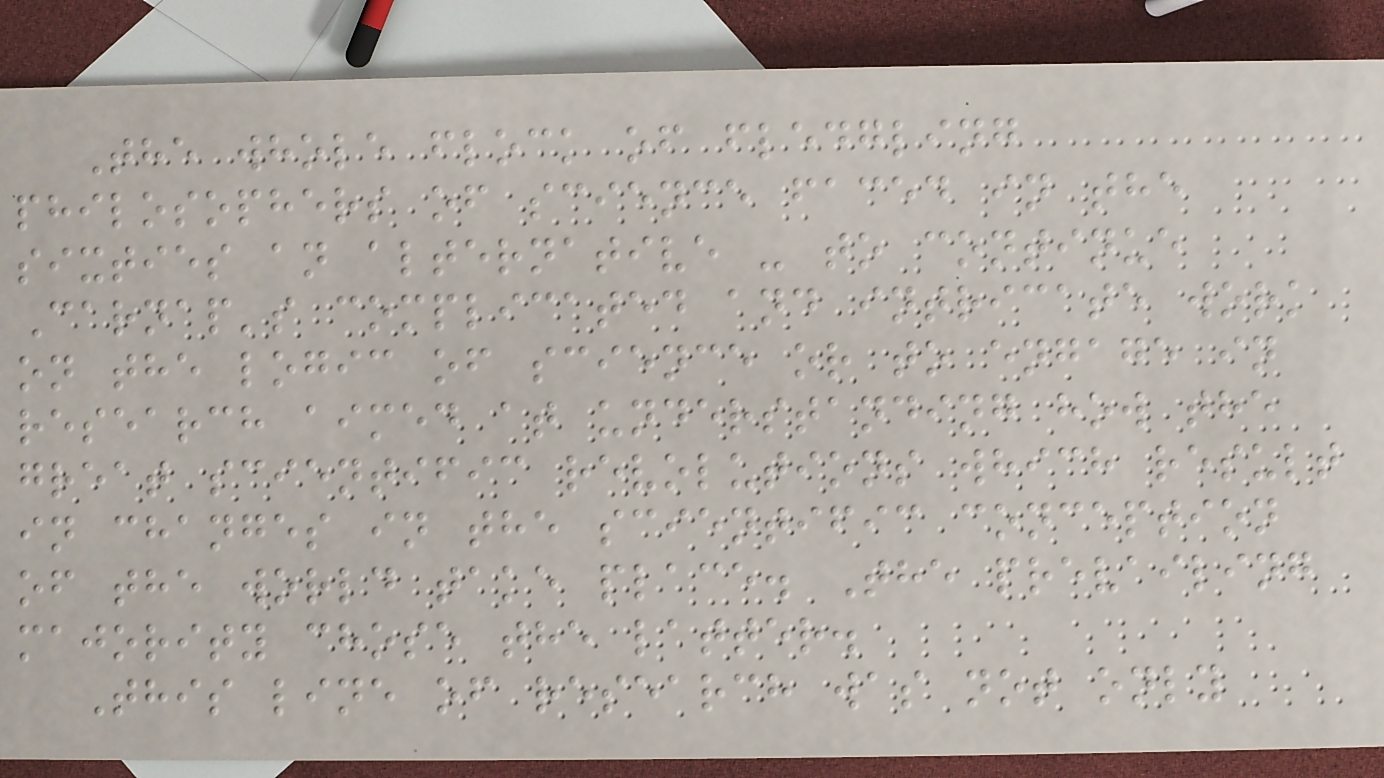The whole flock of fledgling
philosophers of science faced in the
sixties an alternative - to continue
Carnap's complicated and intricate work
on the logic of science or to engage in
research aimed at understanding how the
great scientific revolutions which result
in changes in the scientific conception
of the world take place. The prevailing
majority chose the latter.
This line of research was not only
